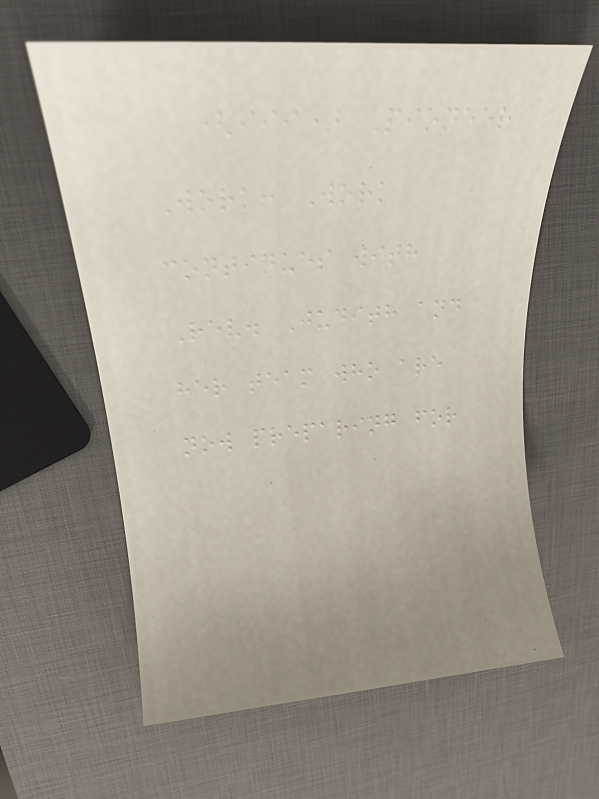(iii) Pioneer
Work: Work
continues with
Rev. Judith and
her team who are
now preparing for
